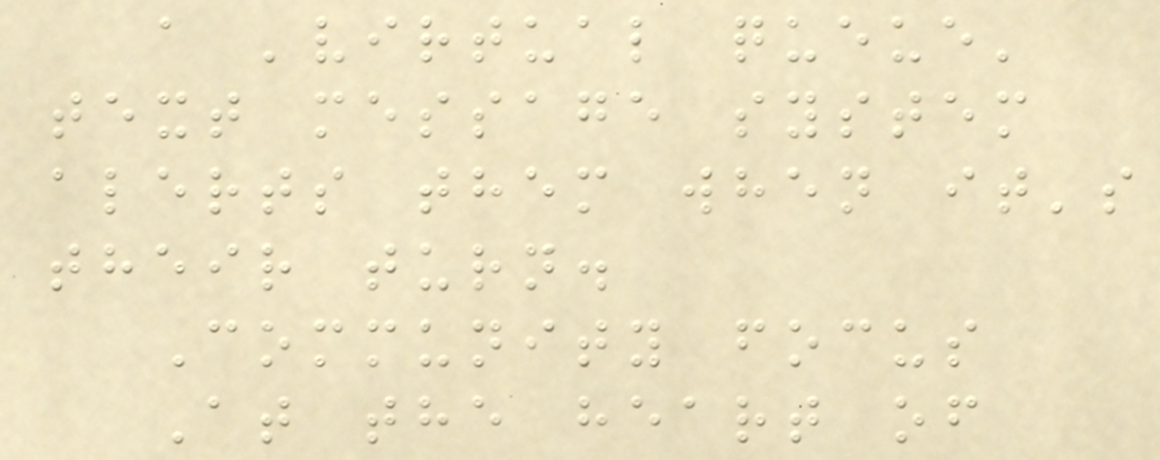a 'virtual queue'
text message system
alerts them when it's
their turn.
Community focus
At the heart of
